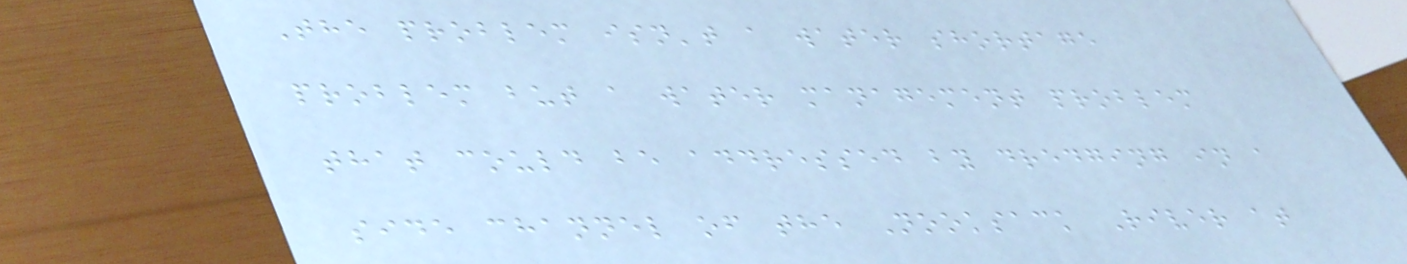The problem isn't a water shortage
problem but a water management problem
that could be addressed by dredging in a
side channel of the Nooksack River at
